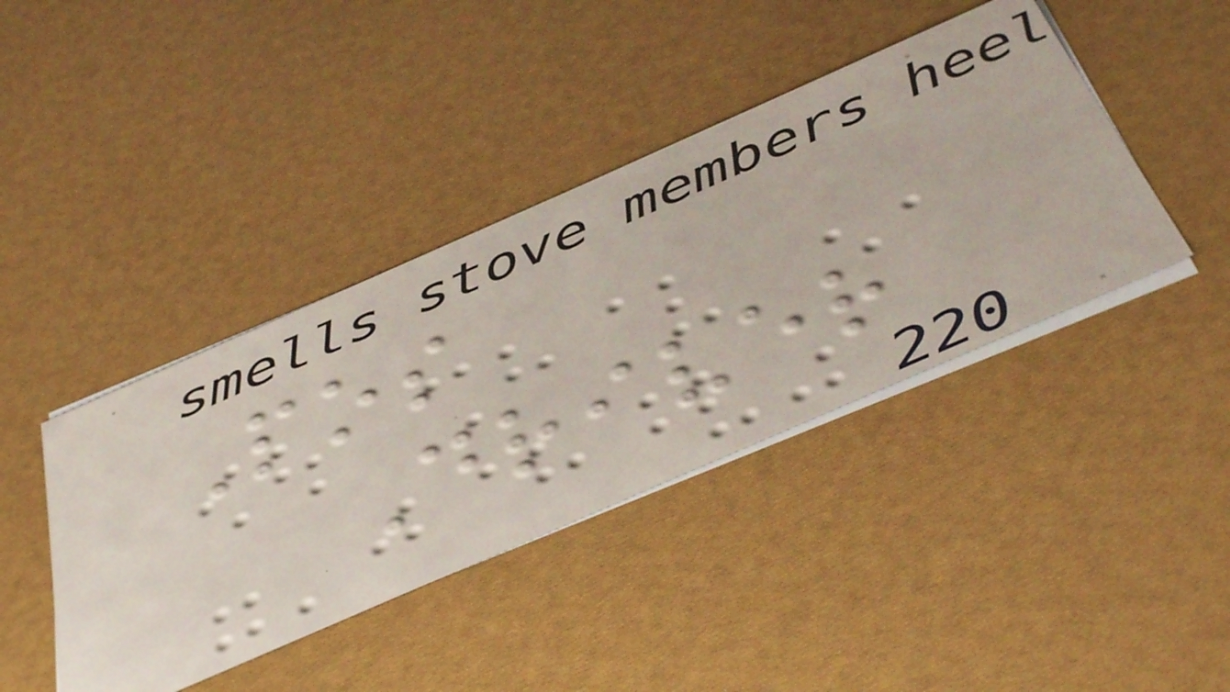Pos
Driver
